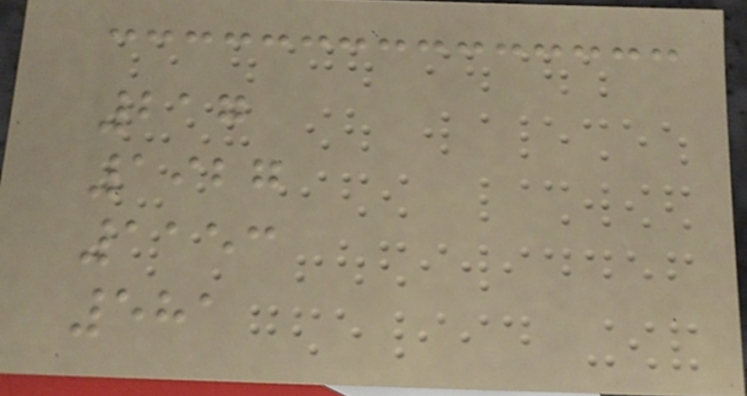217
1927
1153
581
